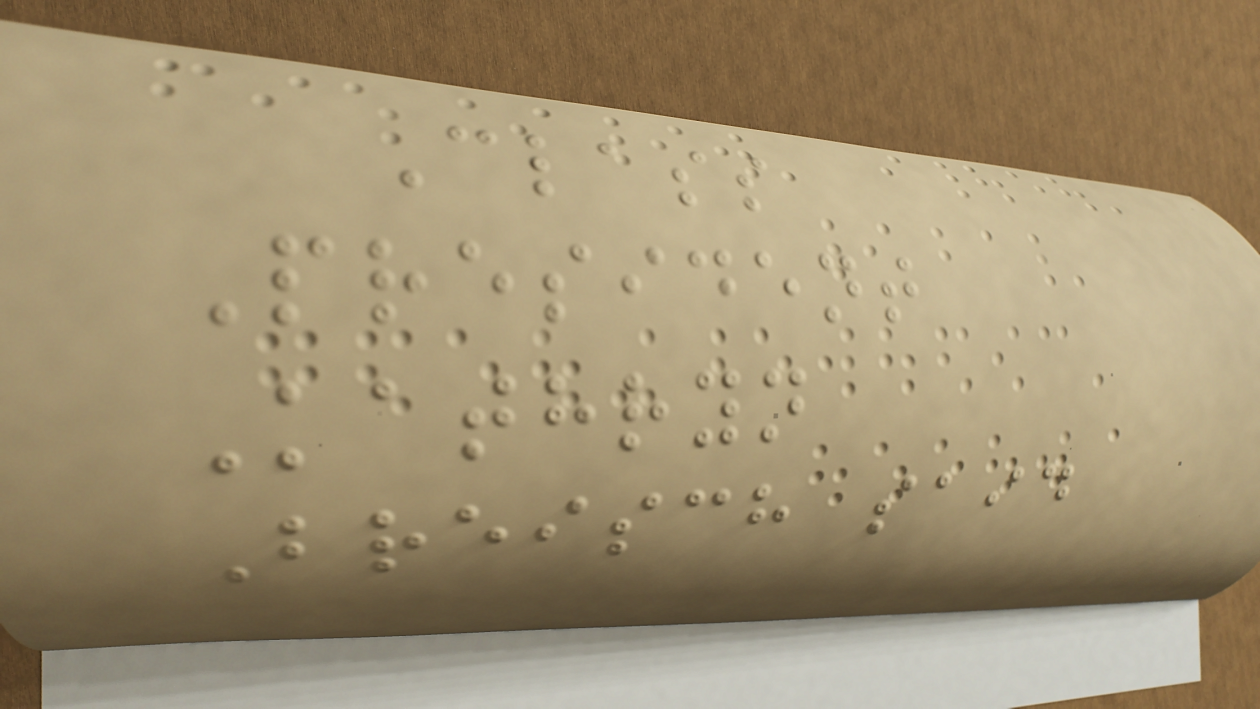Class
President
Kathryn
Breisch said
